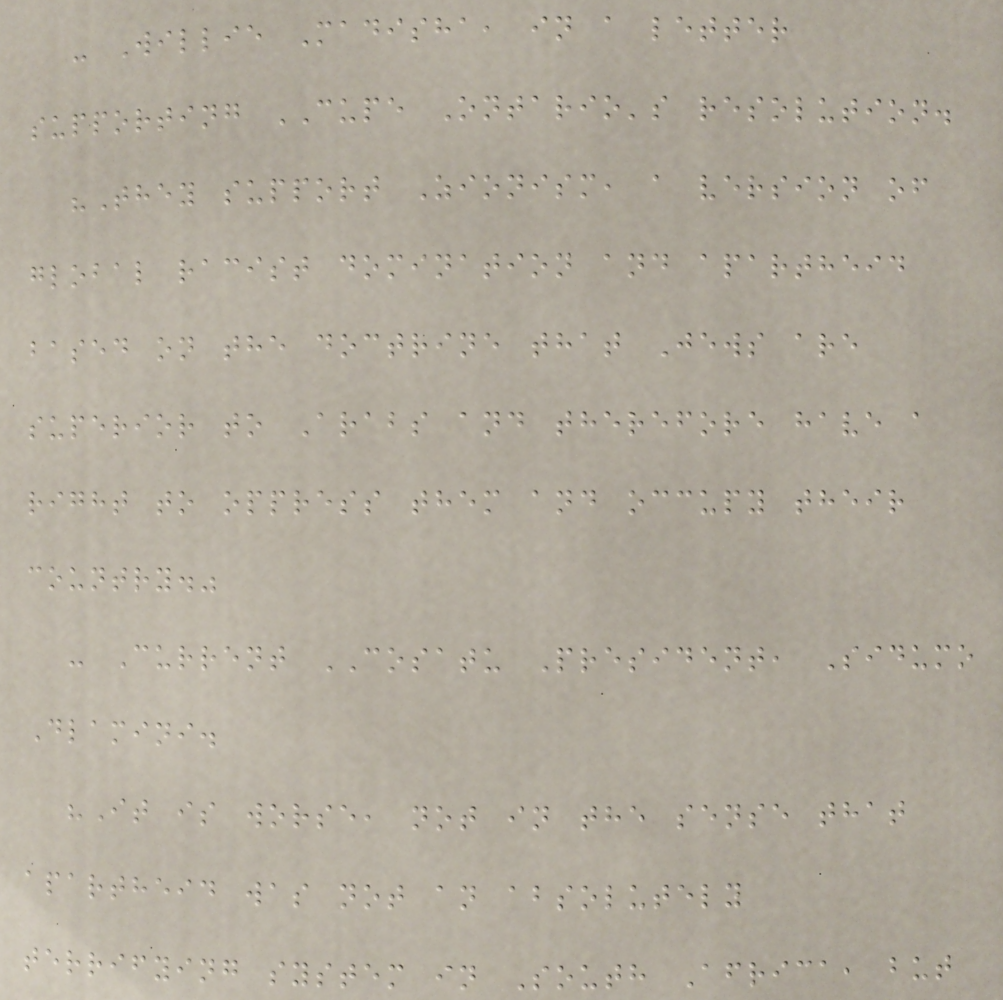- Willie Madisha, in a letter
supporting CUPE Ontario's resolution.
"They support Zionism, a version of
global racist domination and apartheid
based on the doctrine that Jews are
superior to Arabs and therefore have a
right to oppress them and occupy their
country."
- Current COSATU President, Sidumo
Dlamini.
"It is worse, not in the sense that
apartheid was not an absolutely
terrifying system in South Africa, but
